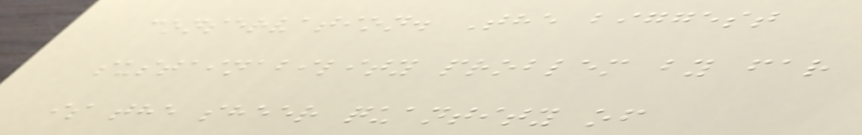conservation. The biggest
sustainability problem by far
is the sheer quantity of
